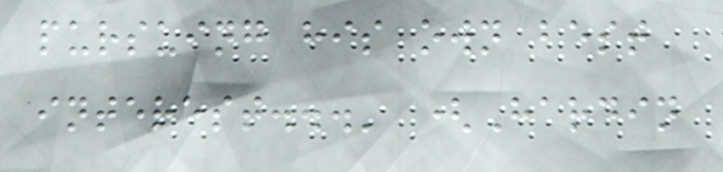pursuing his own best
interest...' (Hardin
